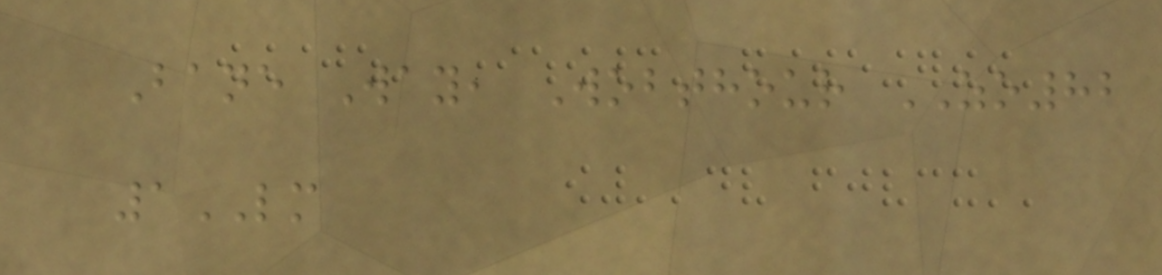Bane Way, Wobthour ZO82
1LM
